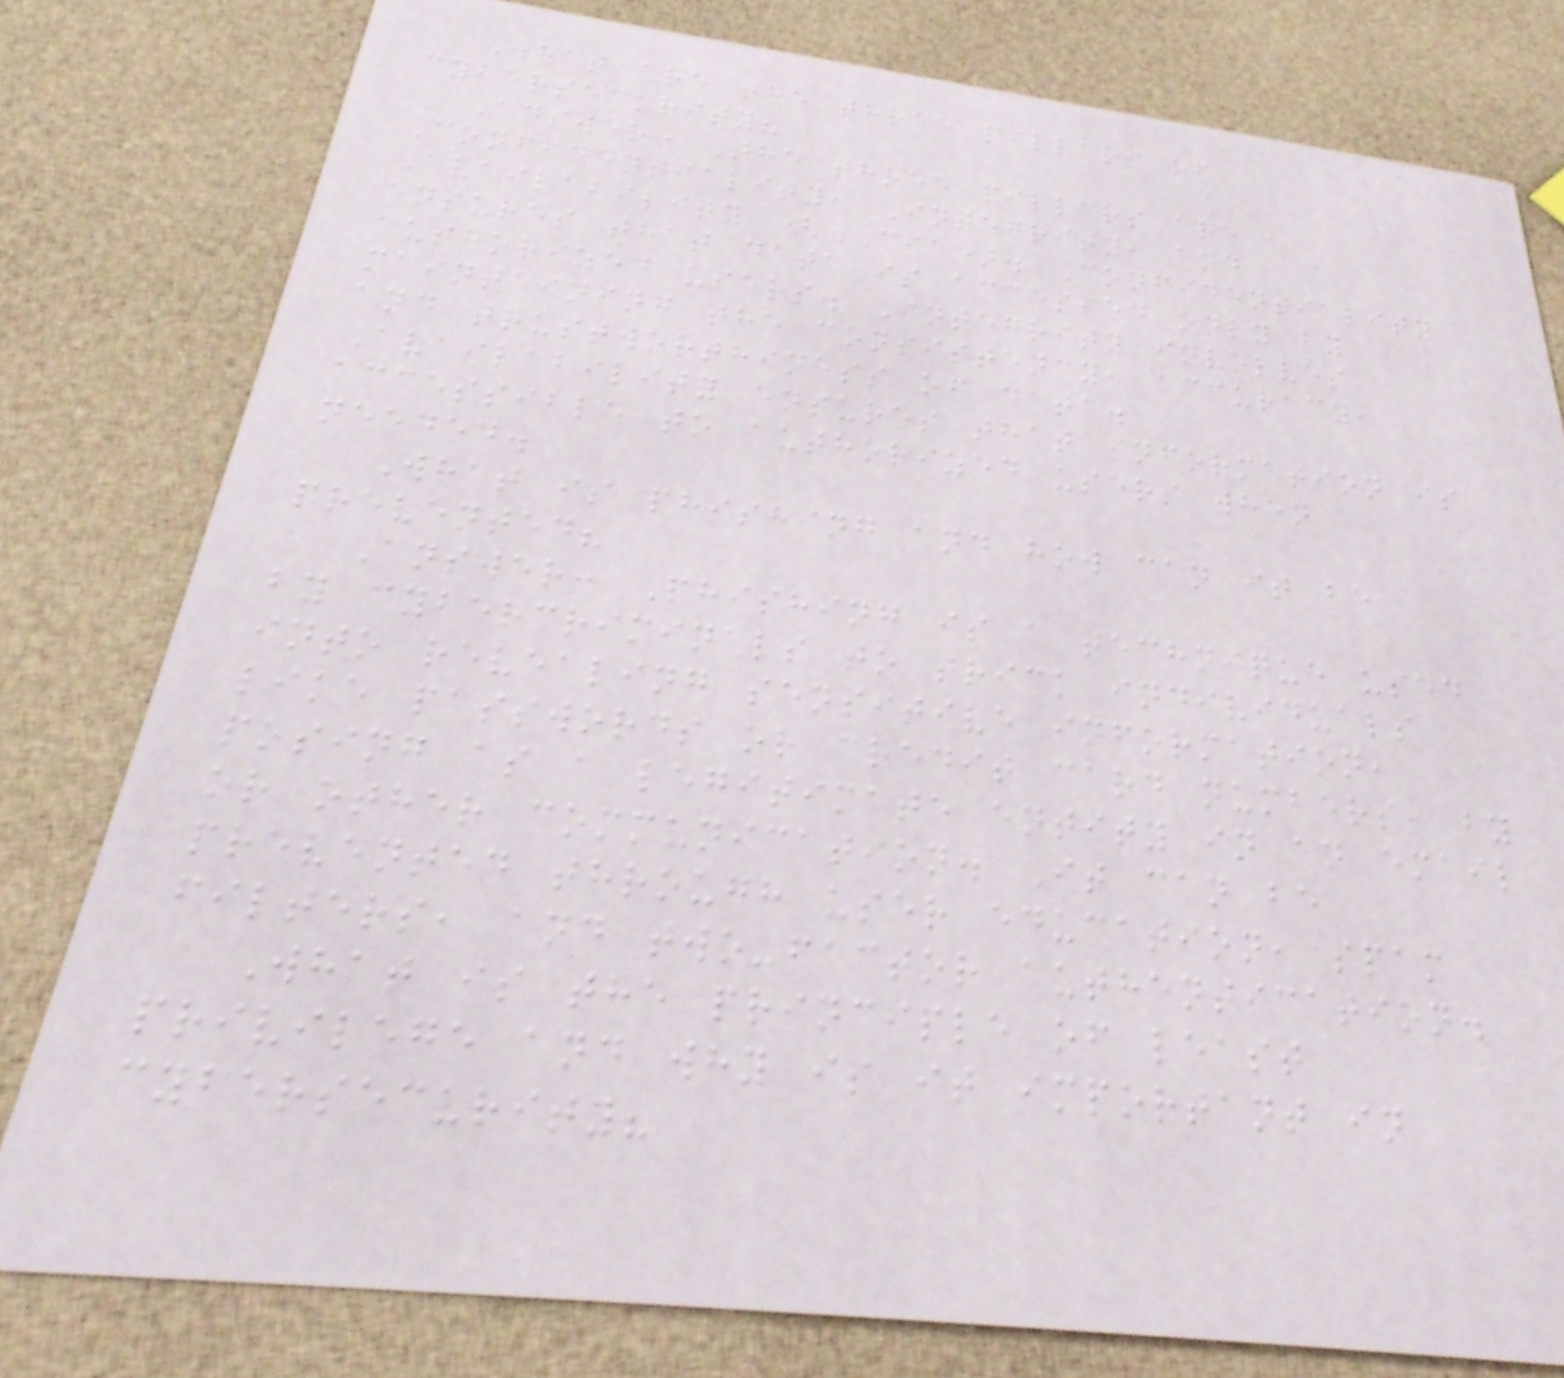What are the three pillars of
cybersecurity?
Answer: The three pillars are
Confidentiality, Integrity, and
Availability (CIA). Confidentiality
ensures that data is accessed only by
authorized users. Integrity involves
maintaining the consistency, accuracy,
and trustworthiness of data.
Availability ensures that information is
accessible to authorized users when
needed.
What is phishing and how can it be
prevented?
Answer: Phishing is a technique used
by cybercriminals to trick individuals
into revealing sensitive information,
like passwords or credit card numbers, by
posing as a legitimate entity in an email
or other communication. It can be
prevented through user education, spam
filters, and two-factor authentication.
What is the principle of least
privilege and why is it important in
cybersecurity?
